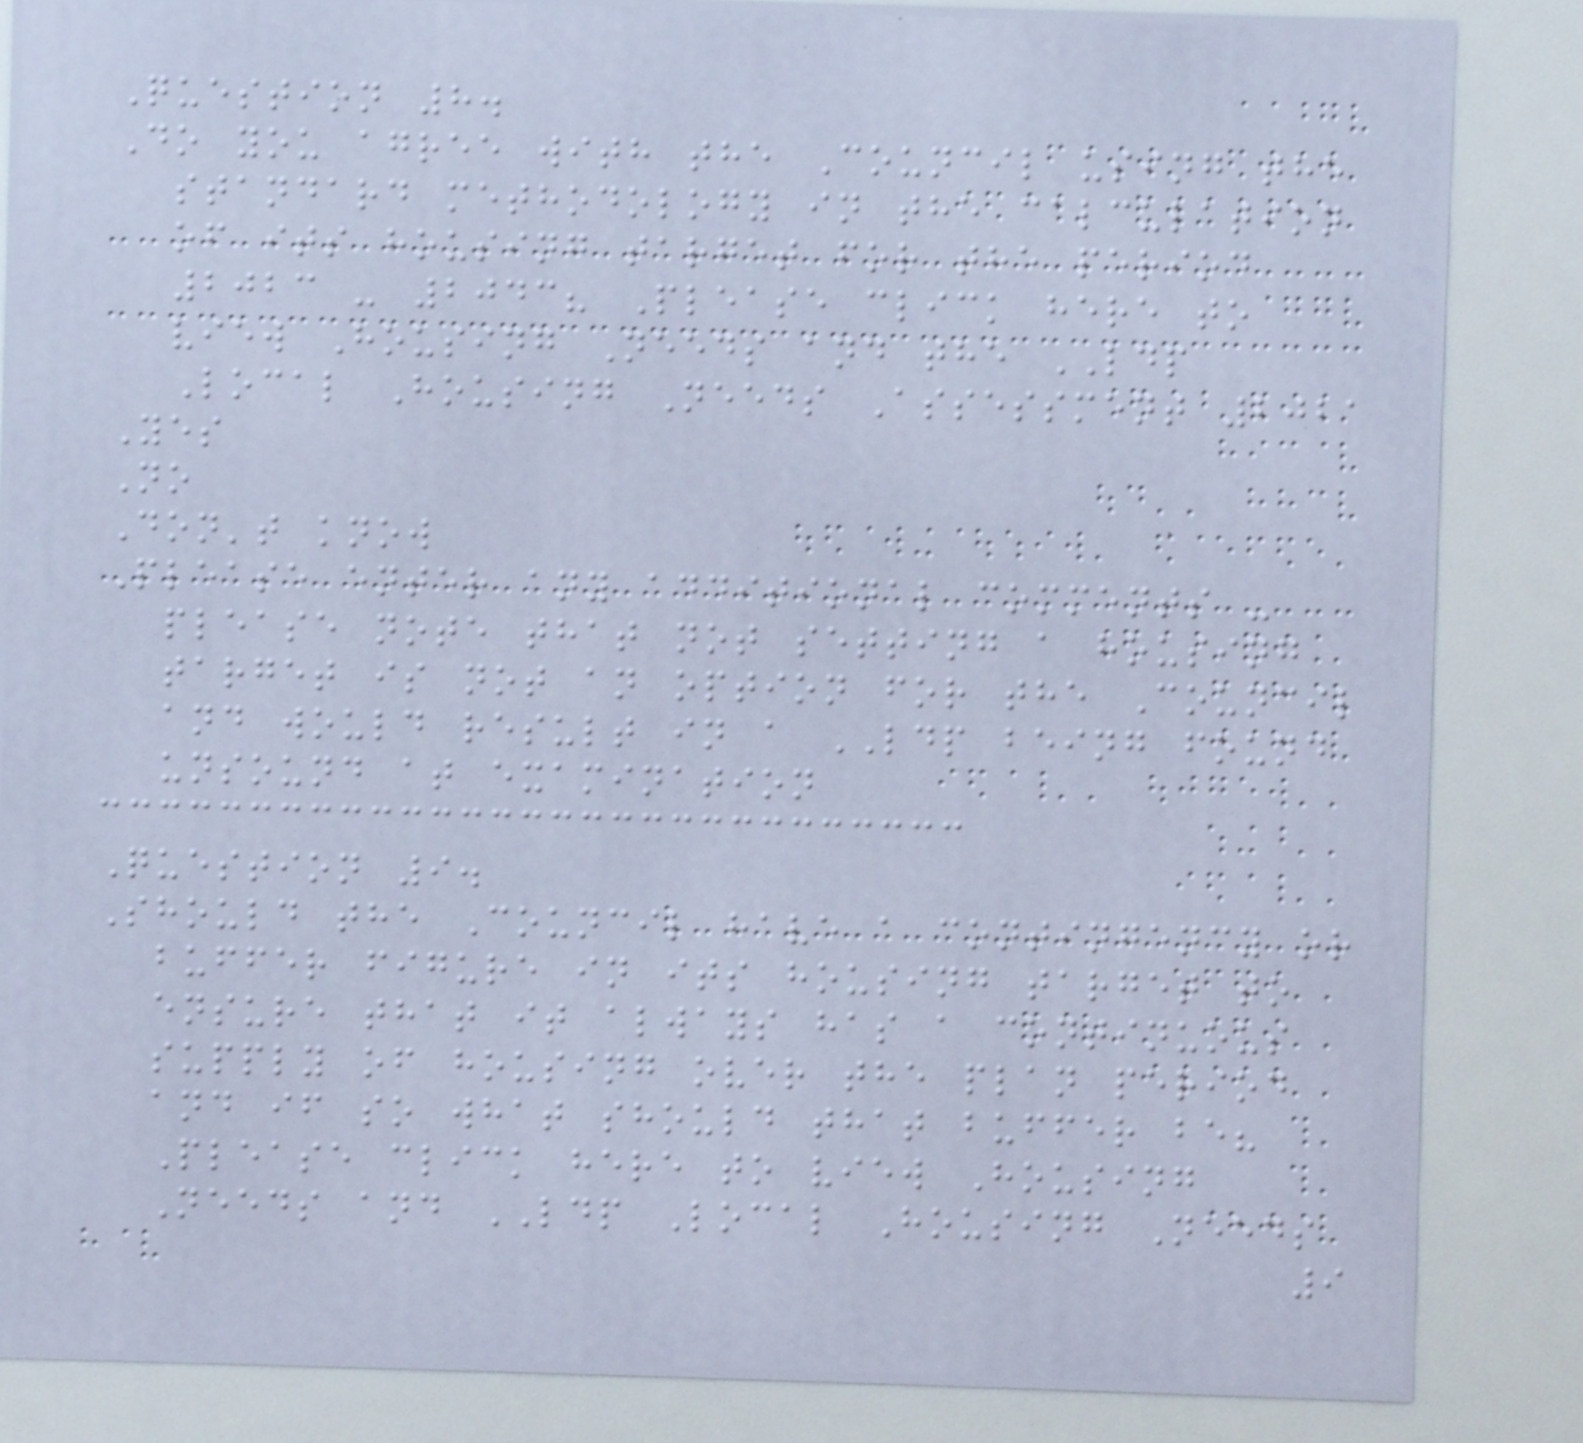Question 8.
Do you agree with the Council using the
standard methodology in the calculation
of its housing target for the period
2023 - 2043? Please click here to
view Housing Needs and the LDP
Local Housing Needs Assessment 2021
Yes
No
Don't know
Please enter any additional comments -
please note that not setting a housing
target is not an option for the Council
and would result in a LDP being found
unsound at examination
Question 9.
Should the Council have a contingency or
buffer figure in its housing target to
ensure that it always has a continuous
supply of housing over the plan period
and if so what should that buffer be?
Please click here to view Housing
Needs and LDP Local Housing Needs
9
